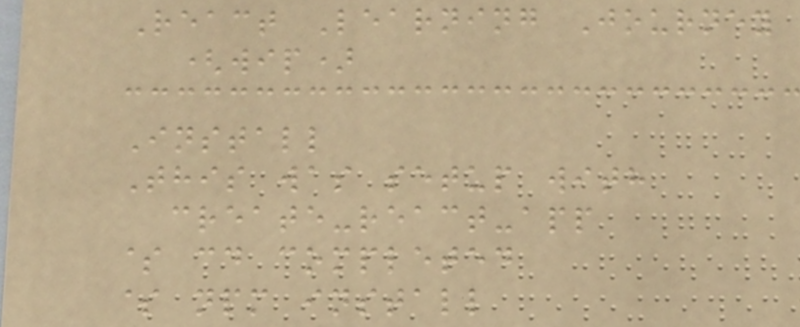React Learning Journey
(wip)
Install
This was setup with
create-react-app
$ cd completed
$ npm install
